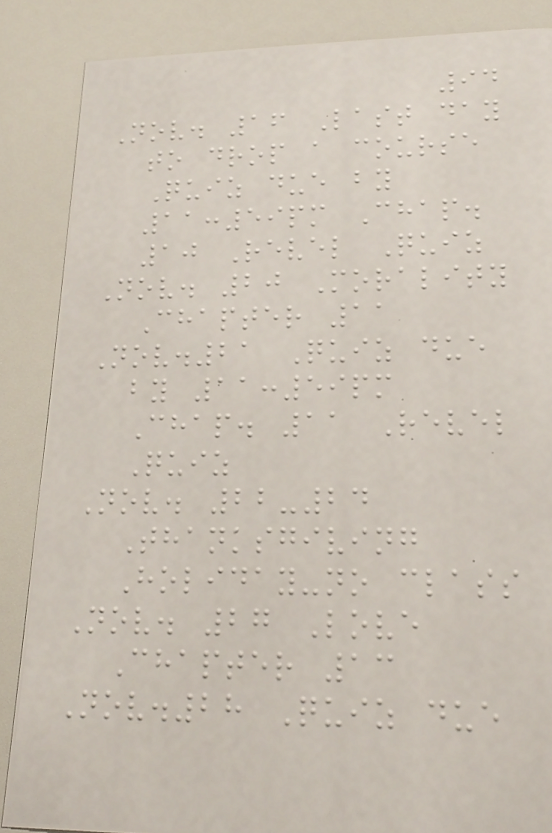94
Nov. 16 Last day
to drop a course
Quiz due by
11:59pm Chap.
10 Revel Quiz
Nov. 20 Morality
Chapter 11
Nov.21 Quiz due
by 11:59pm
Chap. 11 Revel
Quiz
Nov. 22-24
Thanksgiving
Holiday-no class
Nov. 27 Love
Chapter 13
Nov.28 Quiz due
